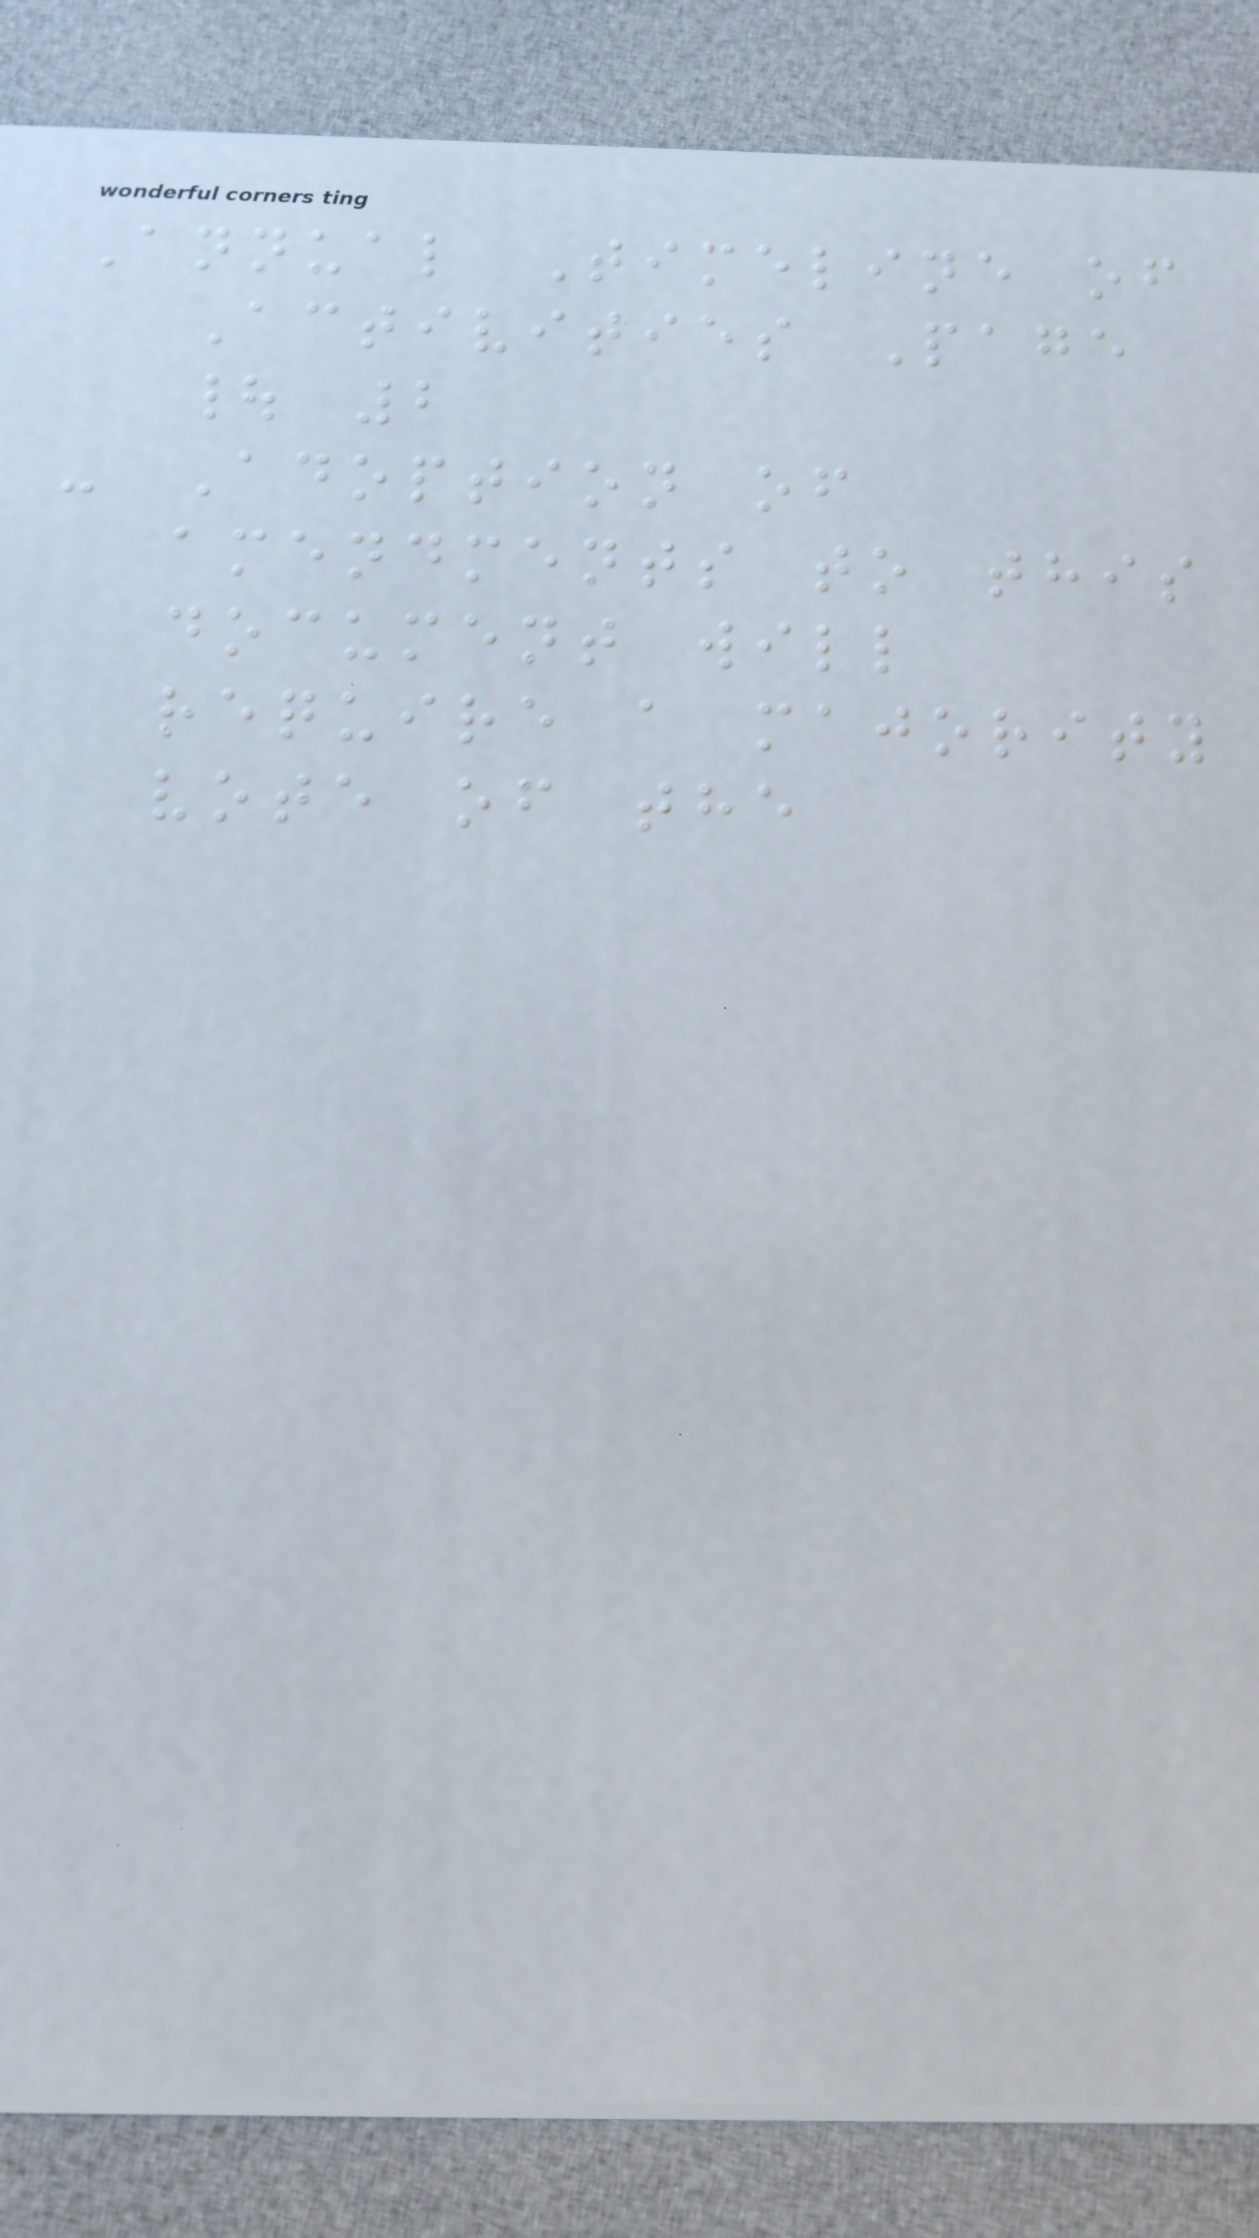Annual Timeline of
Activities Page
| 2
- Adoption of
amendments to this
document will
require a majority
vote of the
